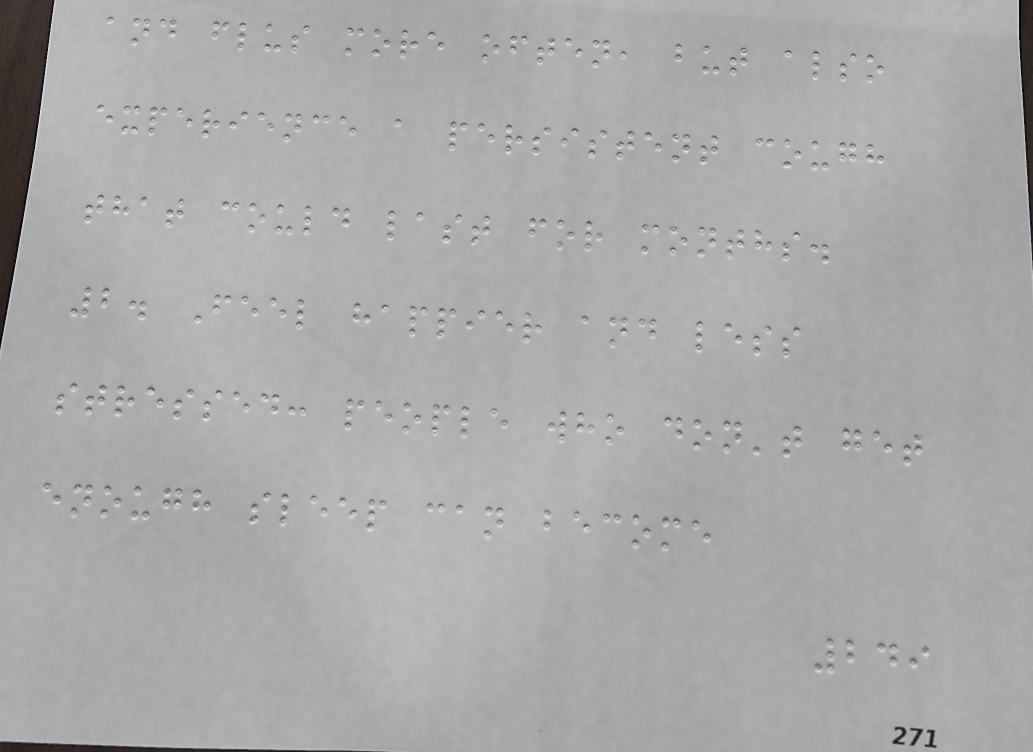and flus more often, but also
experience a persistent cough
that could last for months.
2. Feel happier and less
stressed: people who don't get
enough sleep can become
249
